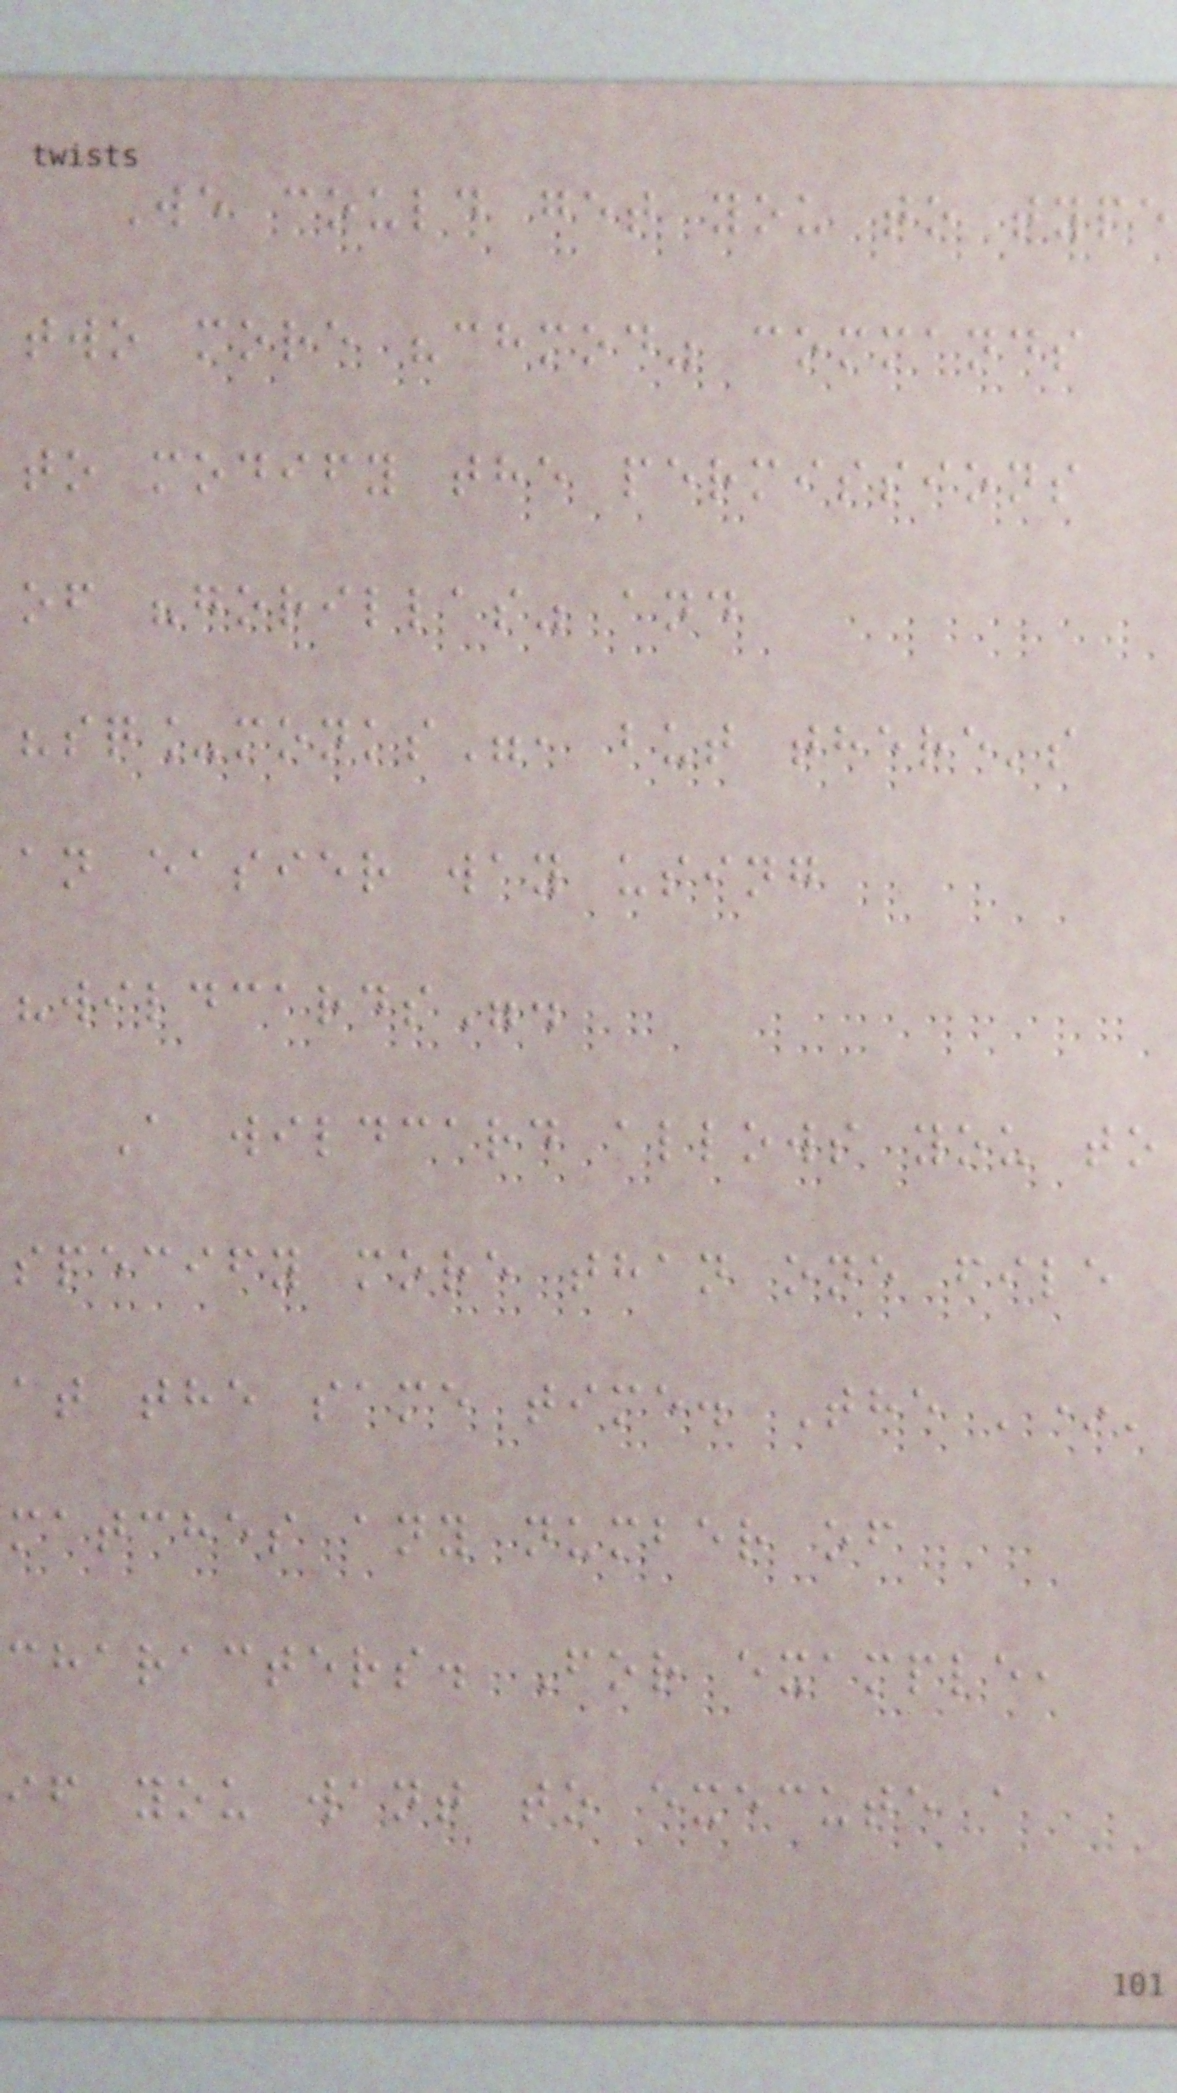We could get you to type
two more "chmod" commands
to modify the permissions
of "gorillas" and
"sq_monks", but there's
an easier way using
"wildcards".
A wildcard allows you to
specify more than one file
at the same time. The '*'
matches any number of
characters. For example,
if you want to execute a
